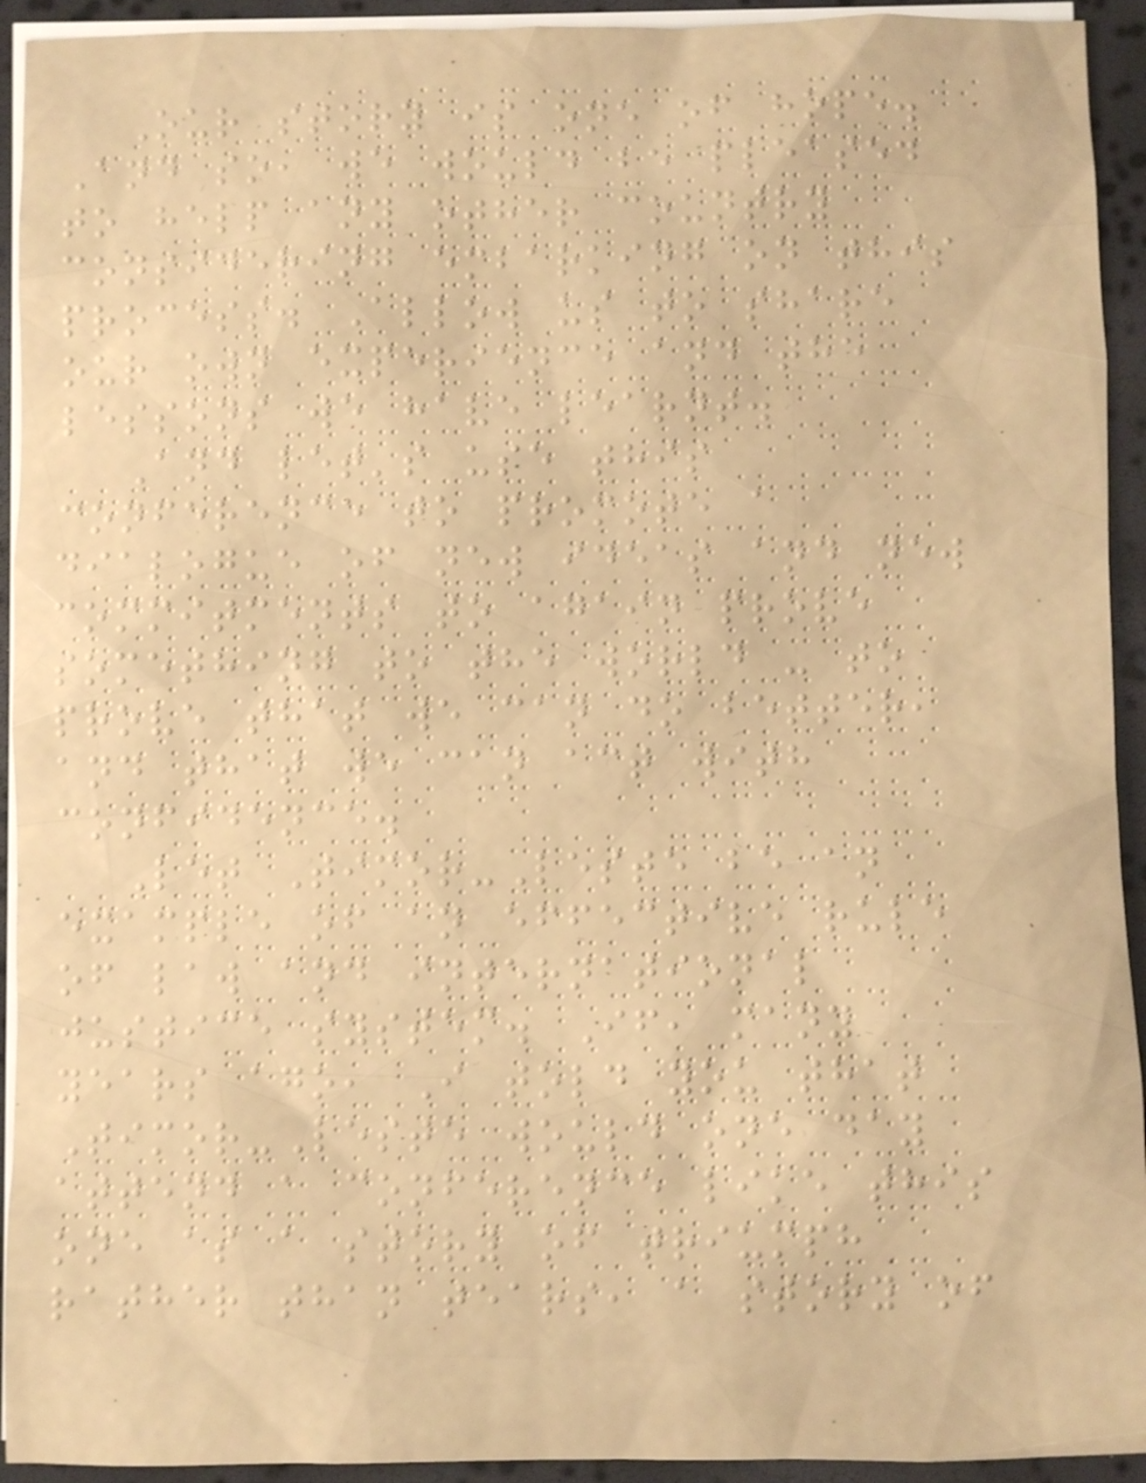Our story is one of hope.
And so, we would be pleased
to help any other country
considering embarking on this
process. Allow us to share
our own experience and the
lessons we have learnt.
And let's use this
conference to promote a
dialogue of new ideas and new
commitments to again prove
something to the world - to
prove that we can do better,
and that we can act with
confidence.
Let Timor-Leste be an
example of an effective rule
of law and international
justice system. If, many
years ago, I told you that
Timor-Leste would one day
attend a conference like this
one as a story of triumph
rather than tears, a story of
